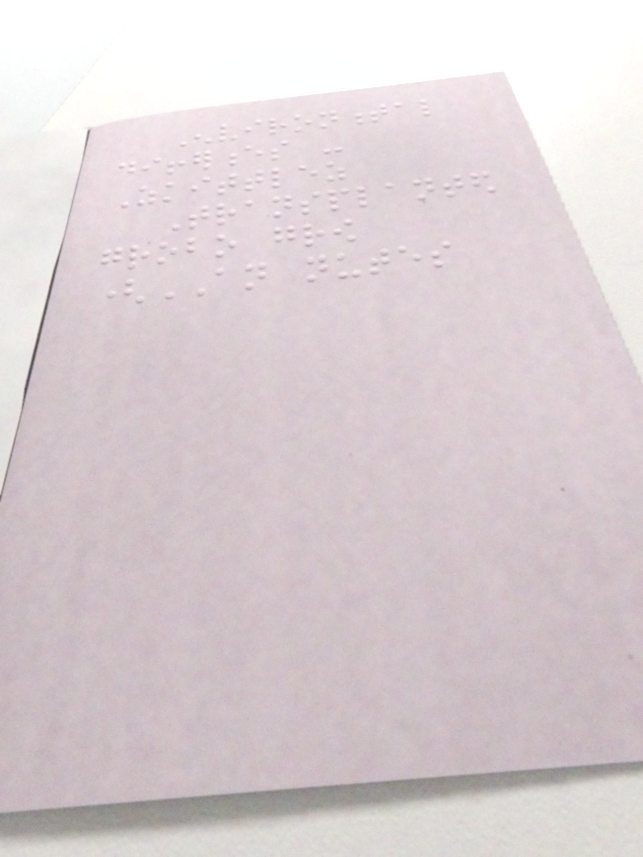Environmental
differences -
Zkittlez
Transplanted
grobo grow
(AN nutes
